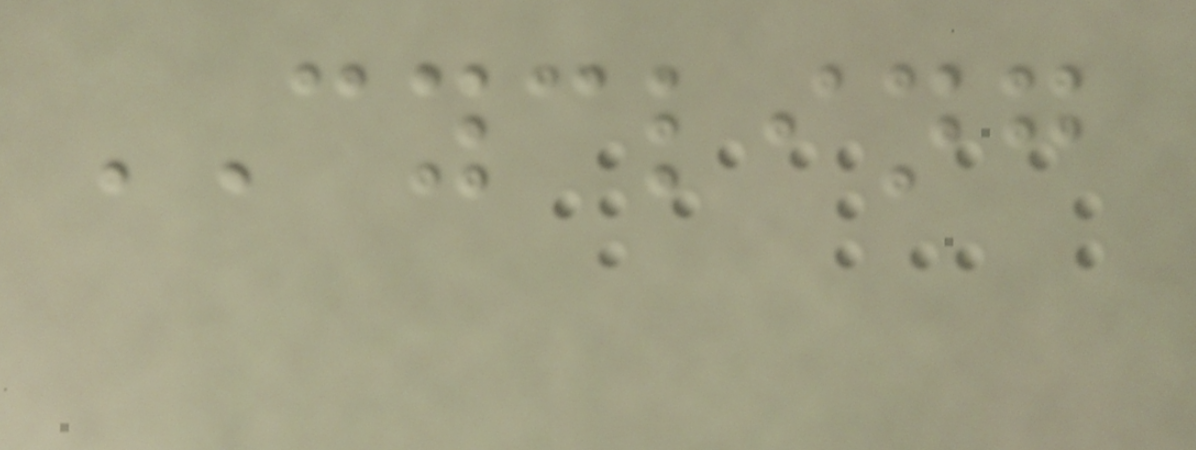CYCLING
